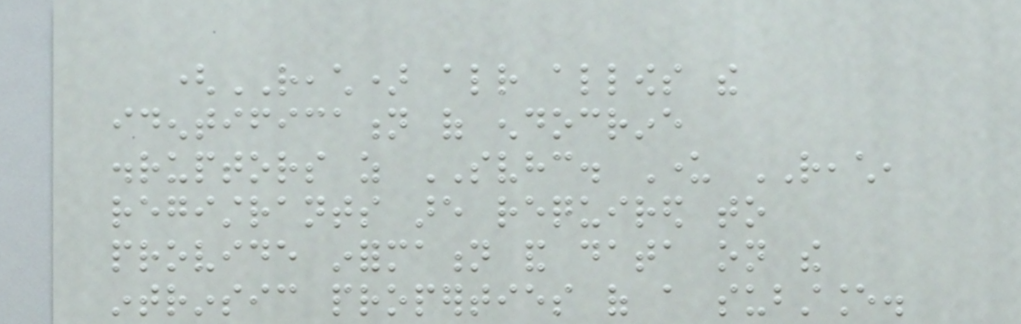(REACH) already allows the
identification of endocrine
disruptors as SVHC. Under REACH,
registrants are required to
provide information and data on the
intrinsic properties of a substance.
